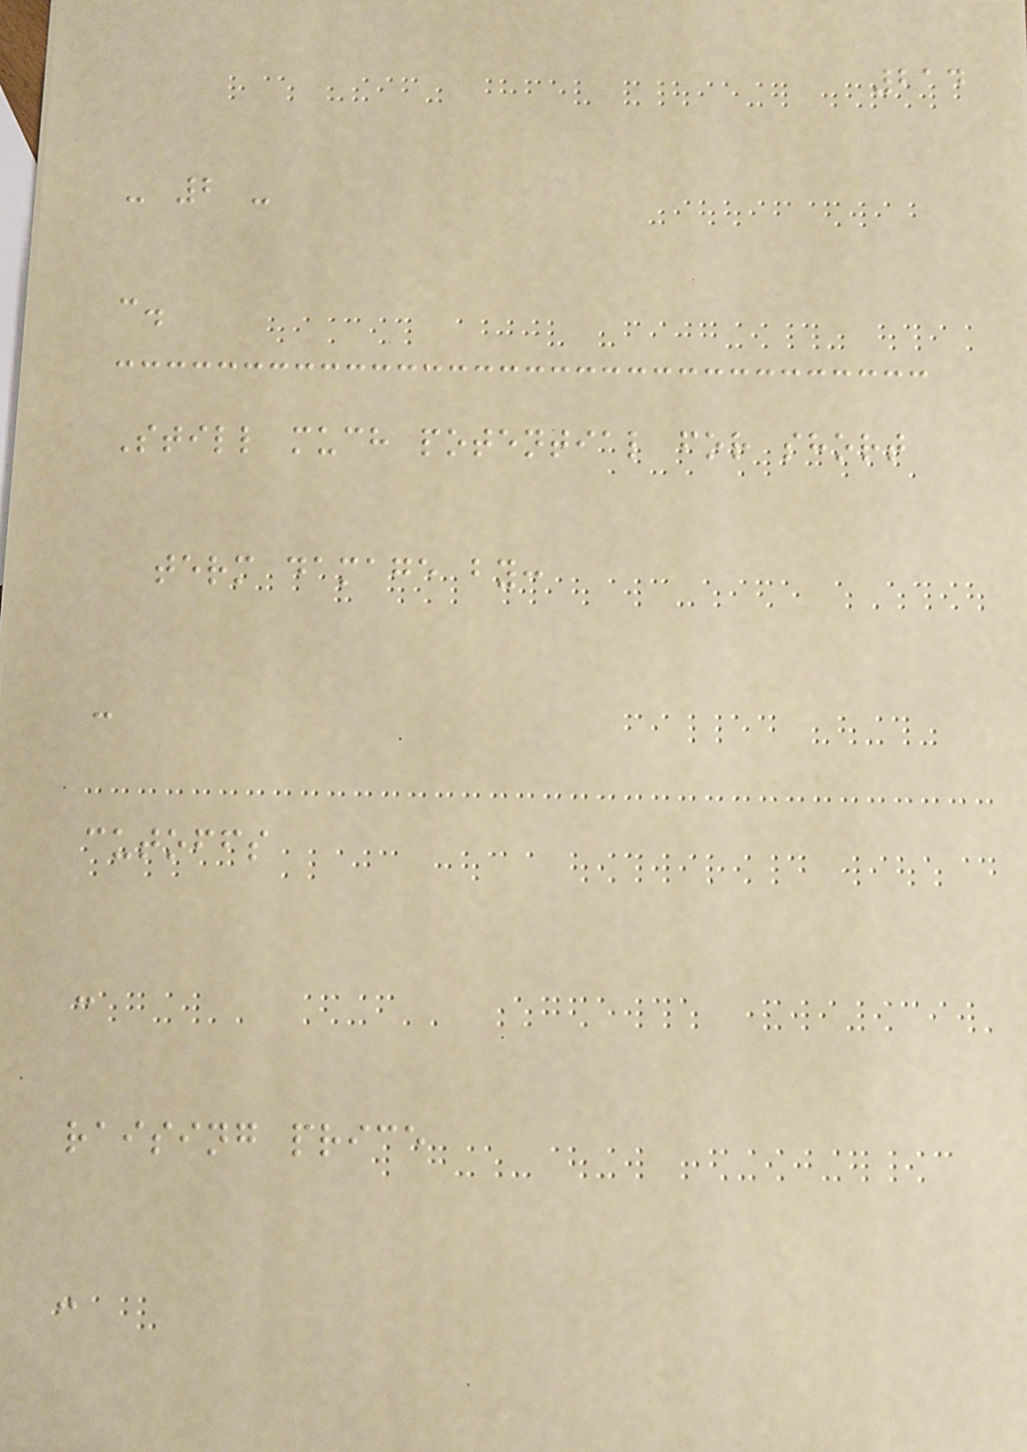214
- 2 -
c.
Still much potential for short
term damage by:
-
cutoffs
-
raising price
-
